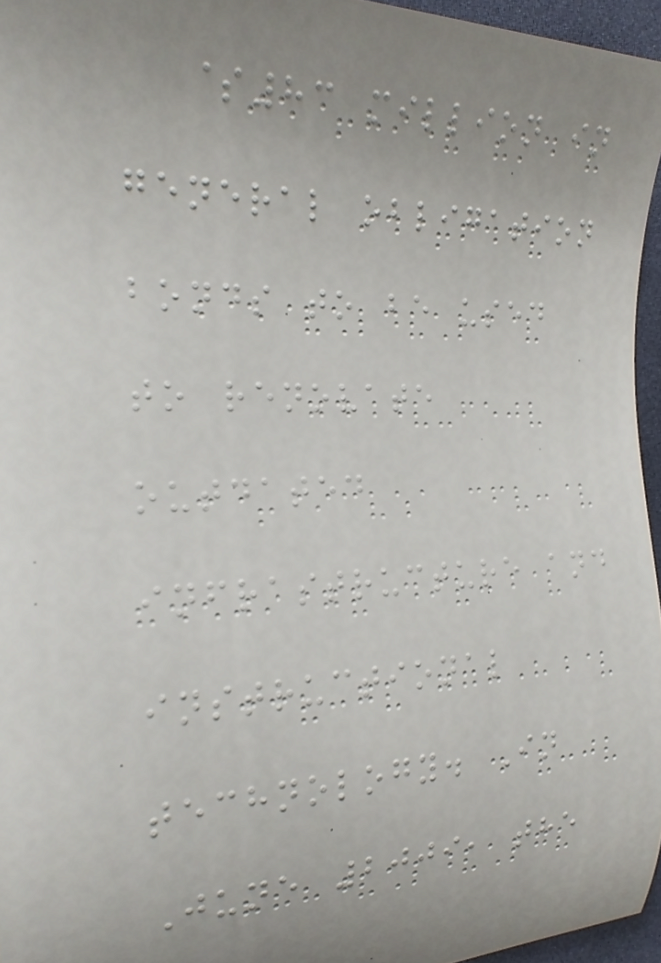$83 million in
general obligation
bonds to be used
to renovate
outdated
infrastructure and
instructional
technology. In
June 2009, the
